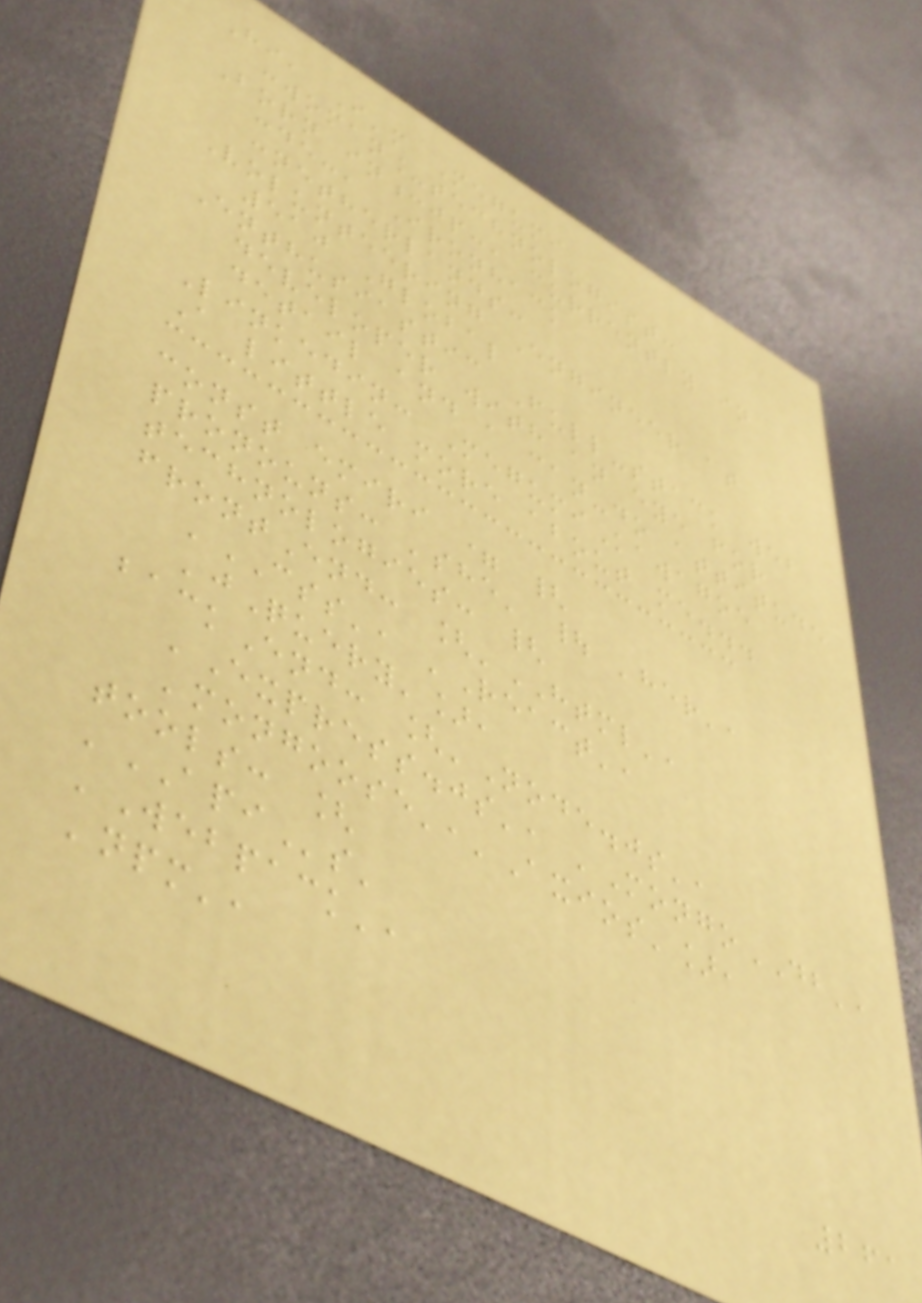Hi, I'm Megumi
:woman_technologist:
Born in:jp:, currently in
:de:, Ironhack
:netherlands:
Volunteering Engineer at
510 Global
Enthusiastic Full-stack web
developer with an eye for
detail and a can-do attitude
Linkedin: MegumiKawagoe
A little more about me...
const emiri = {
pronouns: 'she' | 'her',
technologies: {
frontEnd: ['HTML',
'CSS', 'React',
'jQuery'],
backEnd: ['Node.js',
'Express.js', 'MongoDB',
'mongoose','Axios'],
tools: [
'APIs'
'Webpack',
'npm',
261
